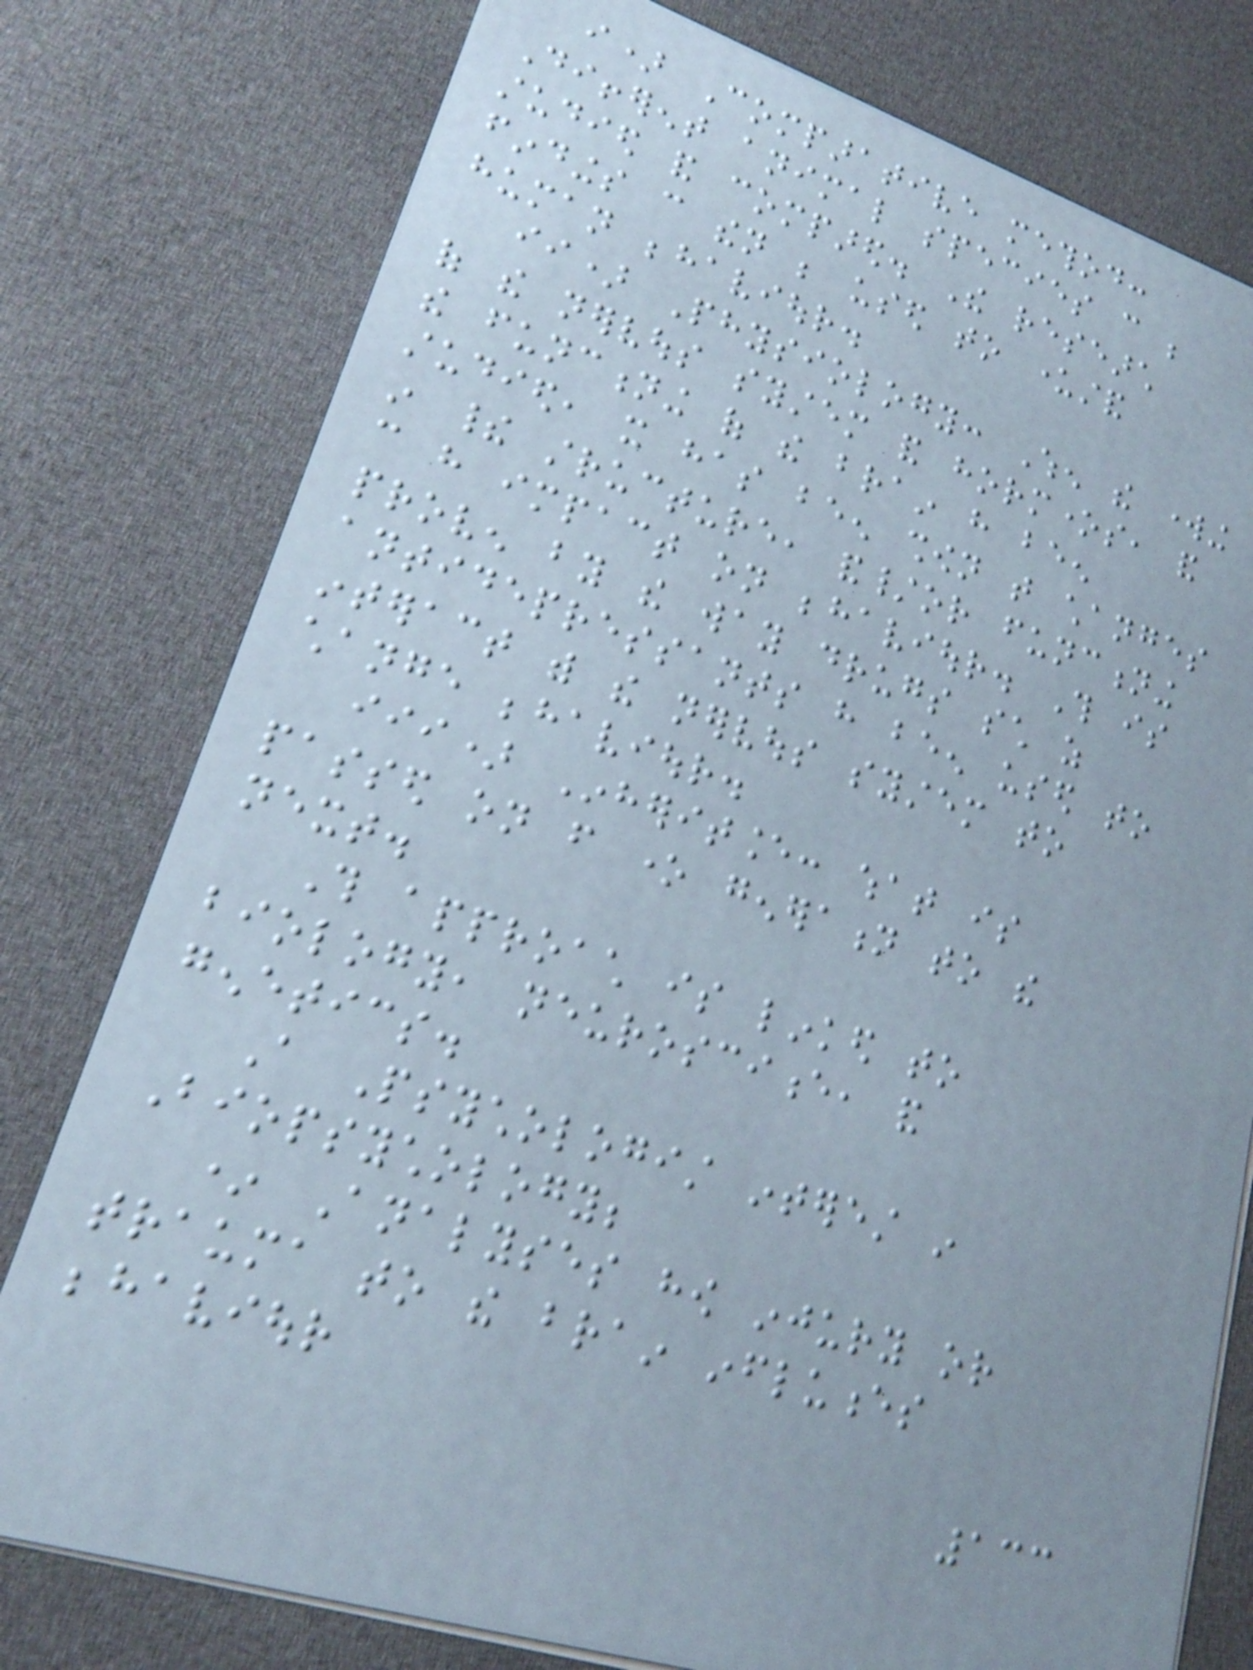i) Comparative method:
Different animal species can be
studied and compared. The research
findings can then be used to understand
human behaviour.
ii) Physiology: When the working
of the nervous system and hormones, and
the functioning of the brain have been
studied, it has been shown that changes
in their structure, and/or functioning
can have impact on behaviour. This is
proven by the way drugs such as
antidepressants have been used to
interact with the nervous system to
change behaviour.
iii) Inheritance: what is
passed on from one generation to the
next.
This approach is linked to
biology, neuroscience, and
genetics.
A Psychologist interest in
Biopsychology;
* Analyses how injury or
trauma to the brain influences
behaviour
133
